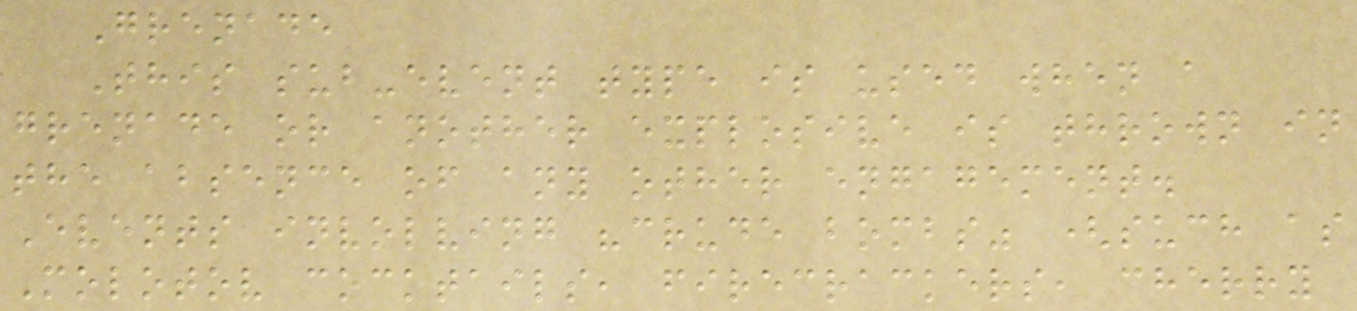Grenade
This sub-event type is used when a
grenade or another explosive is thrown in
the absence of any other engagement.
Events involving "crude bombs" (such as
Molotov cocktails, firecrackers, cherry
